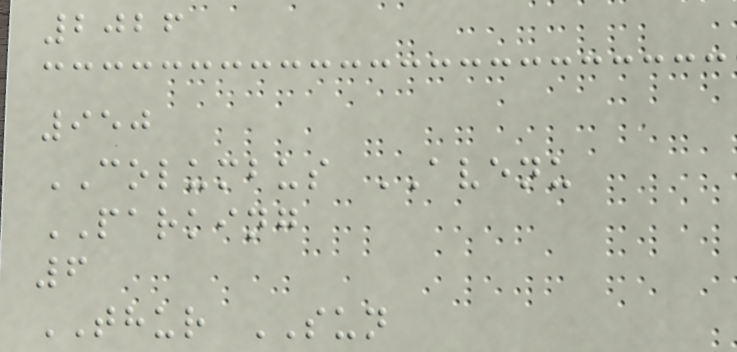2026
950
COLUMBUS AVENU
PARKING
6
THUR SUN
